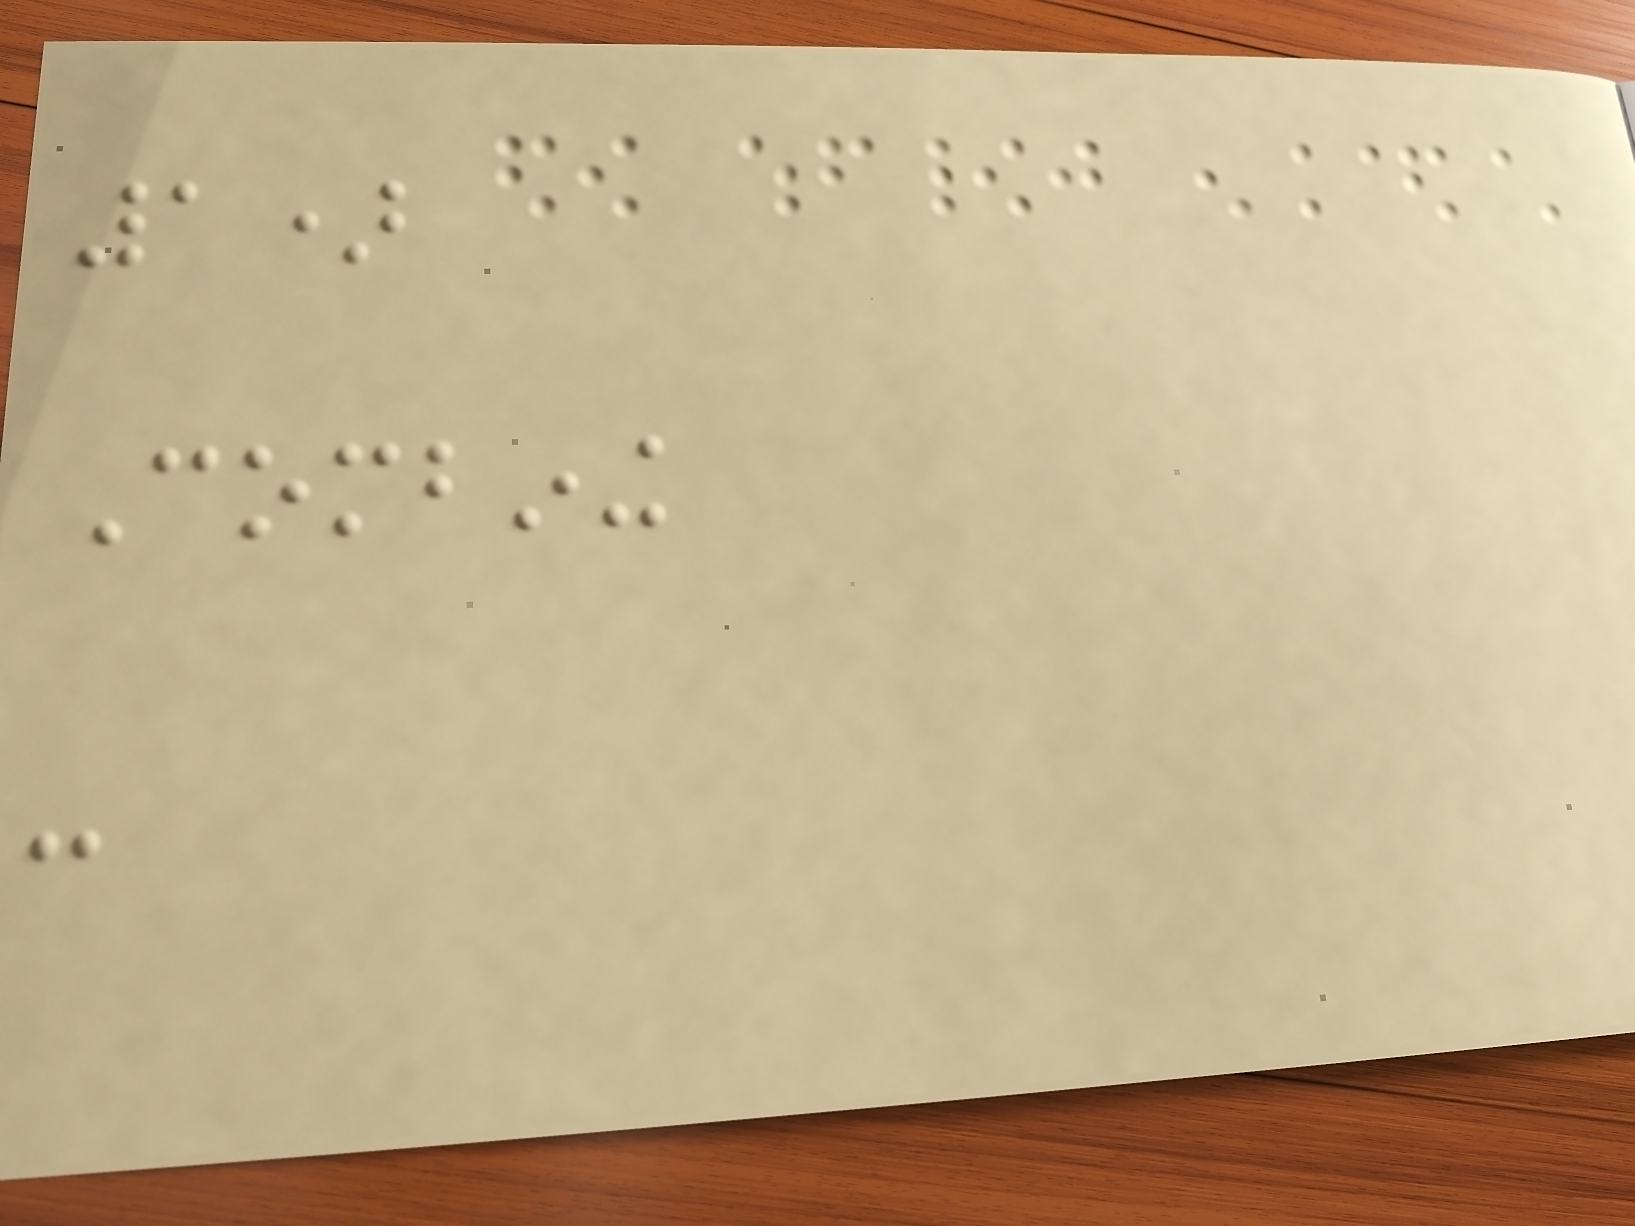1)
Combining
-
